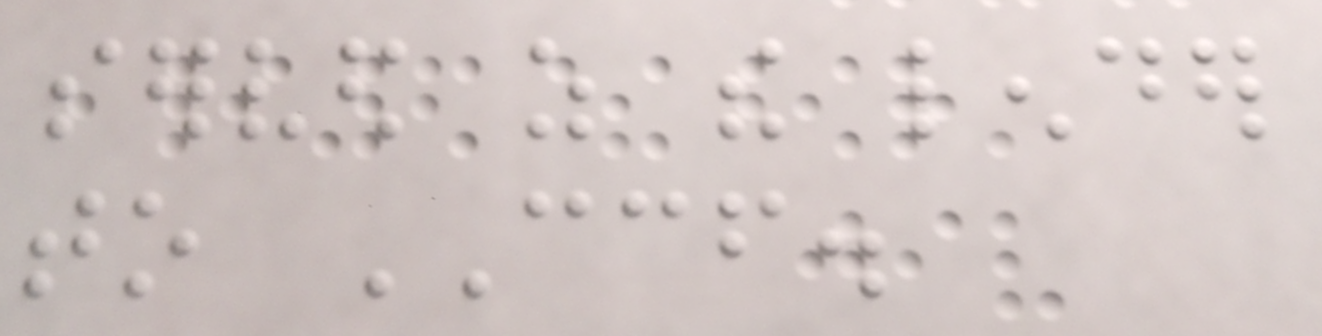served as the lender
to CCF.
